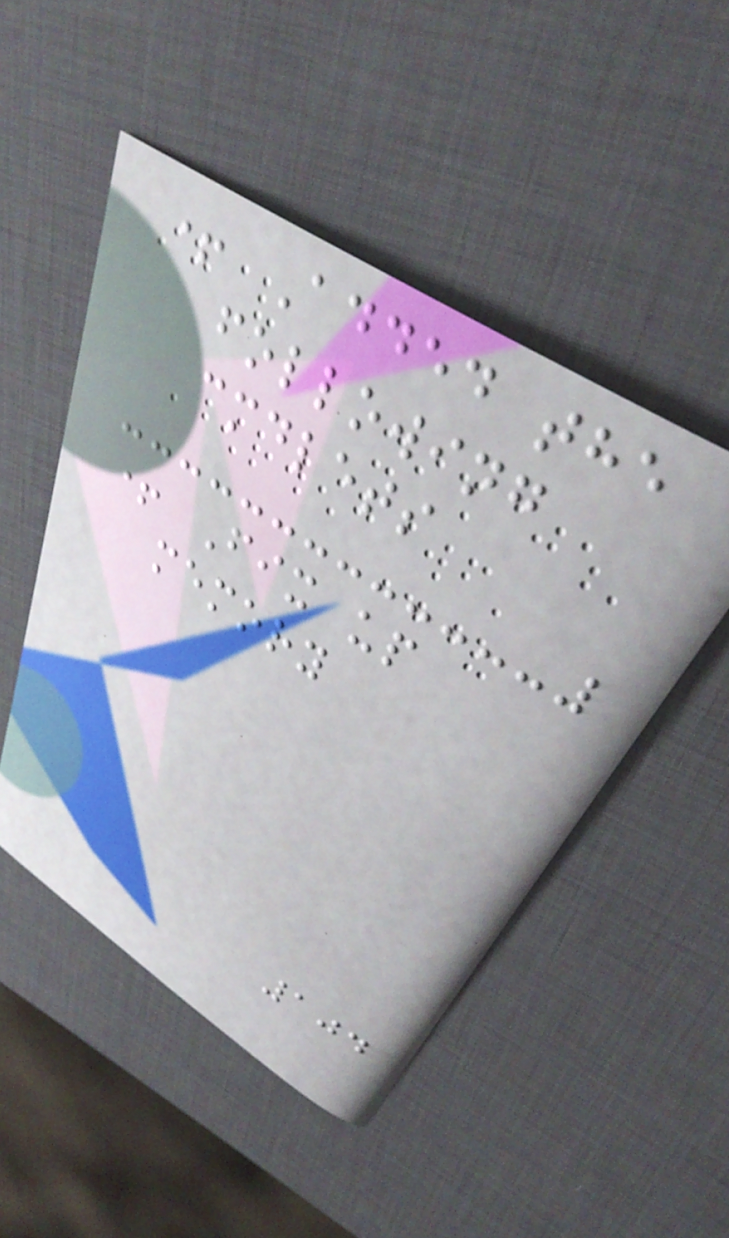+ Added the
following
cmdlets
+ Fix up
memory
104
